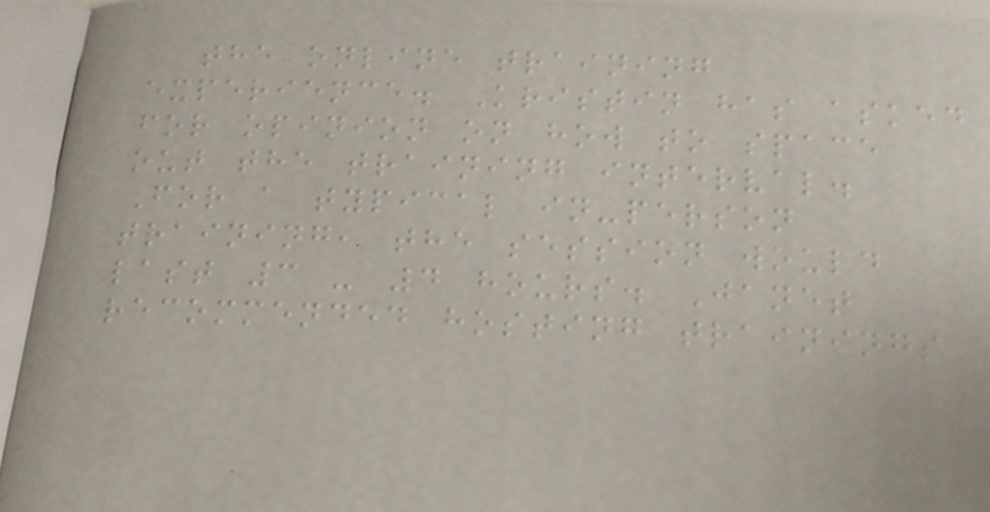the online training
experience. Kristin has asked
for opinion on how to space
out the training interval.
For a typical in-person
training, the session would
last 3 - 4 hours. Janet
recommended hosting trainings
